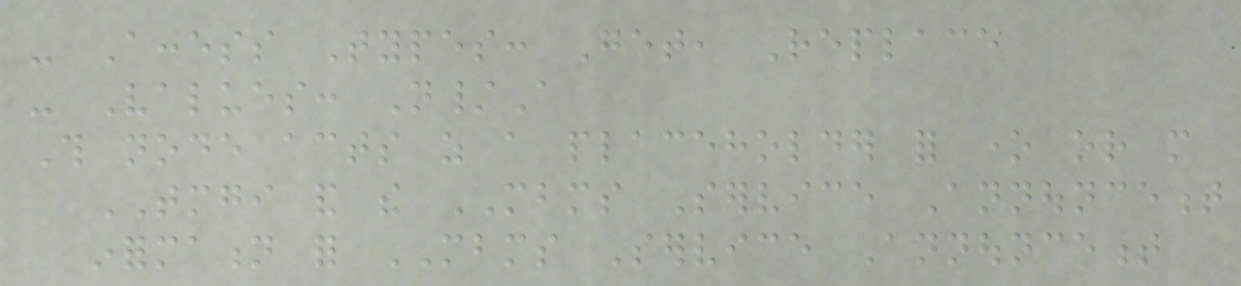- Access Types: Get, Replace
- Values: N/A
This node acts as a placeholder for one or more
TMGI and the MBMS Service Announcement
information for MBMS Service Announcement
